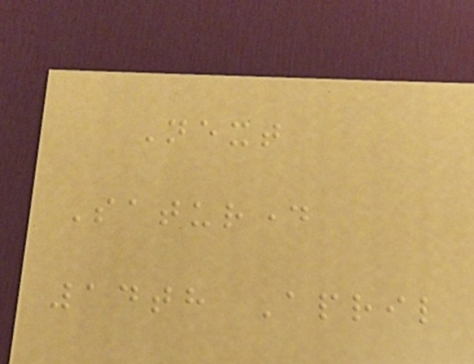Next
Saturday
14th April
